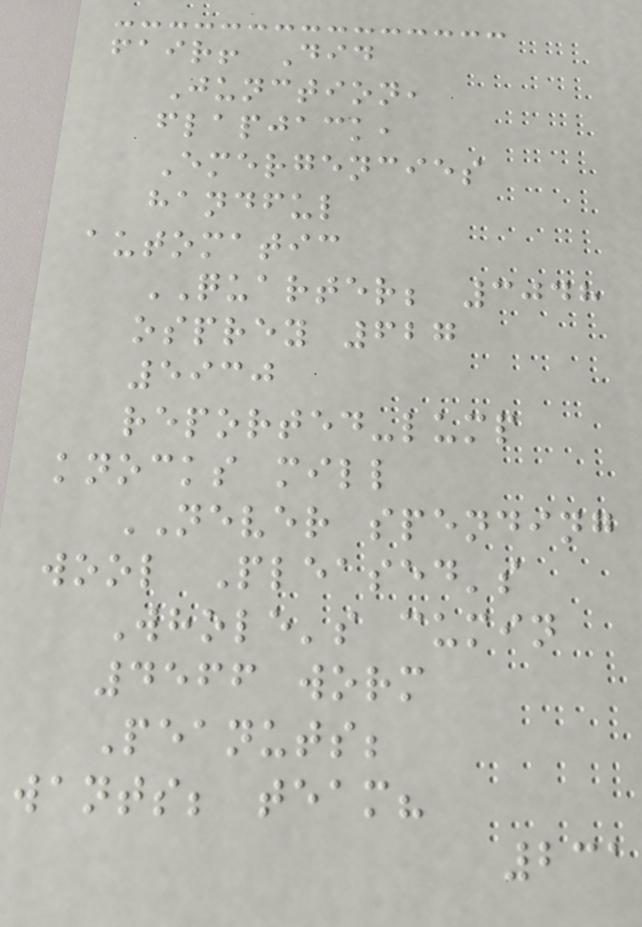fair! Did
Junction,
flapjack,
Emergencies
handful
automatic
QUARTER; 3048
osprey 627
5930
reported-lump
knocks mill
NEVER spending
wool Pleased's
Whole's cumin
4566 worm
Peanuts;
wants; team?
231
